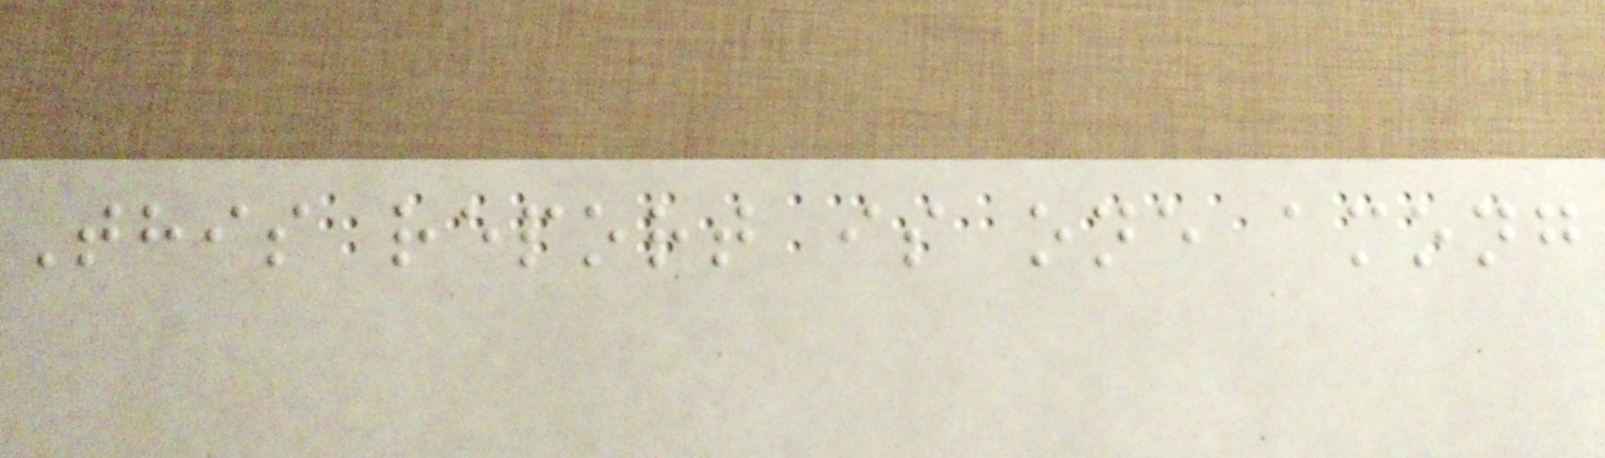This report is one among
